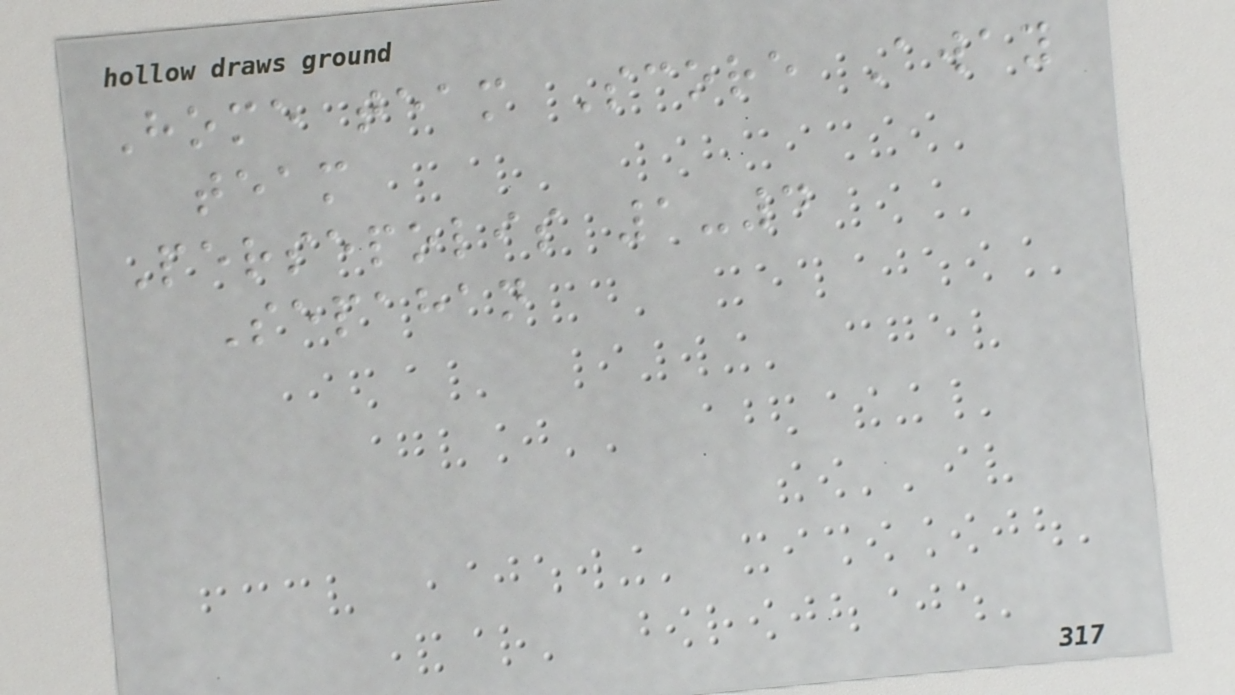Home team Score Away
team
Persepolis 1-4
Sepahan
